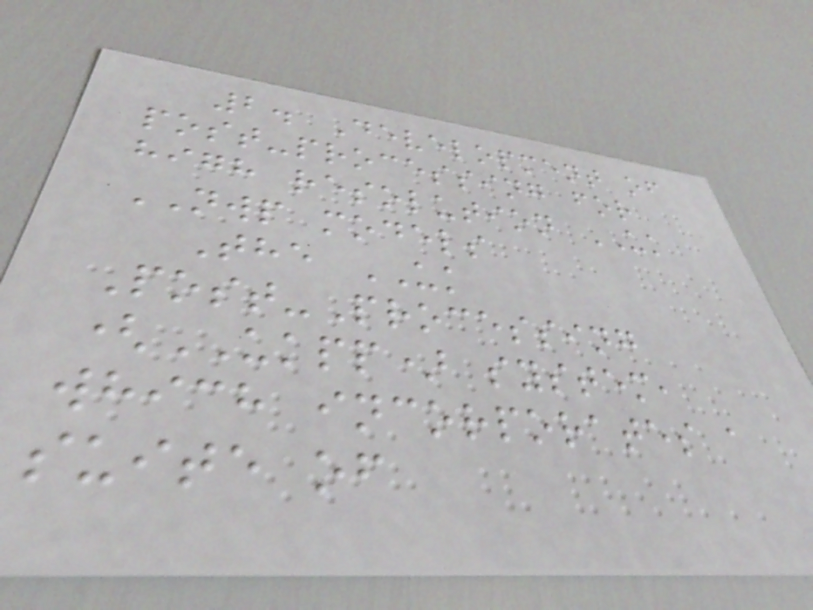2. Development of
post-processing for
high resolution UK
NWP models
The UK
Post-Processing
(UKPP) system,
which incorporates a
suite of
